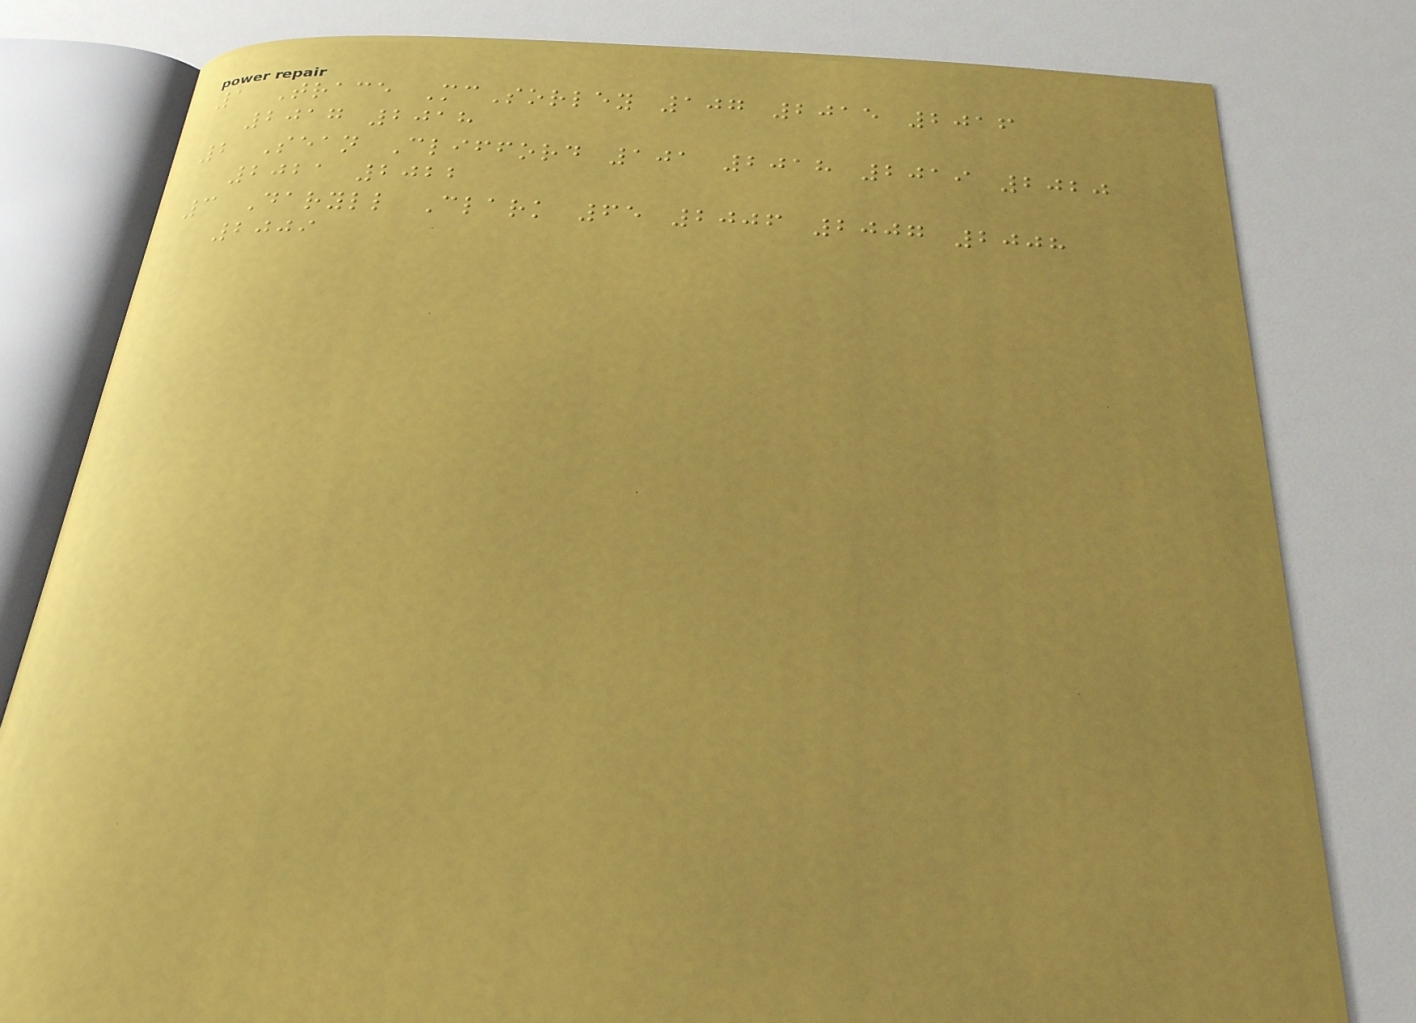1 Trace McSorley 107 2015 2016
2017 2018
2 Sean Clifford 101 2018 2019 2020
2021 2022
3 Daryll Clark 65 2006 2007 2008
2009
